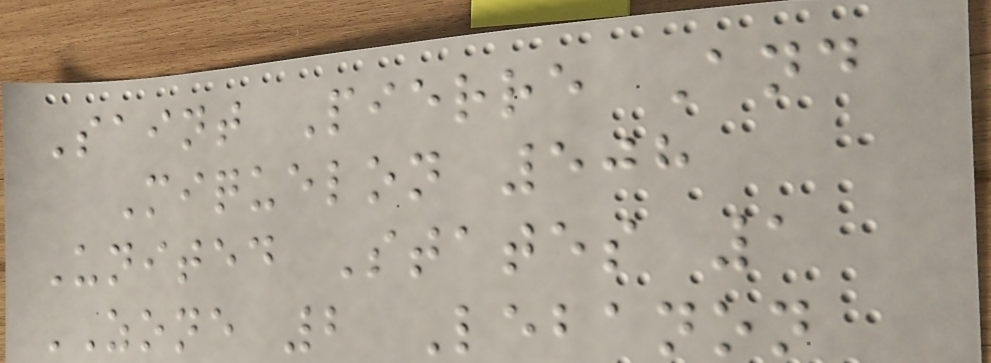Saint Pierre And
Miquelon 508
United States 1
ZONE 2 Lebanon
